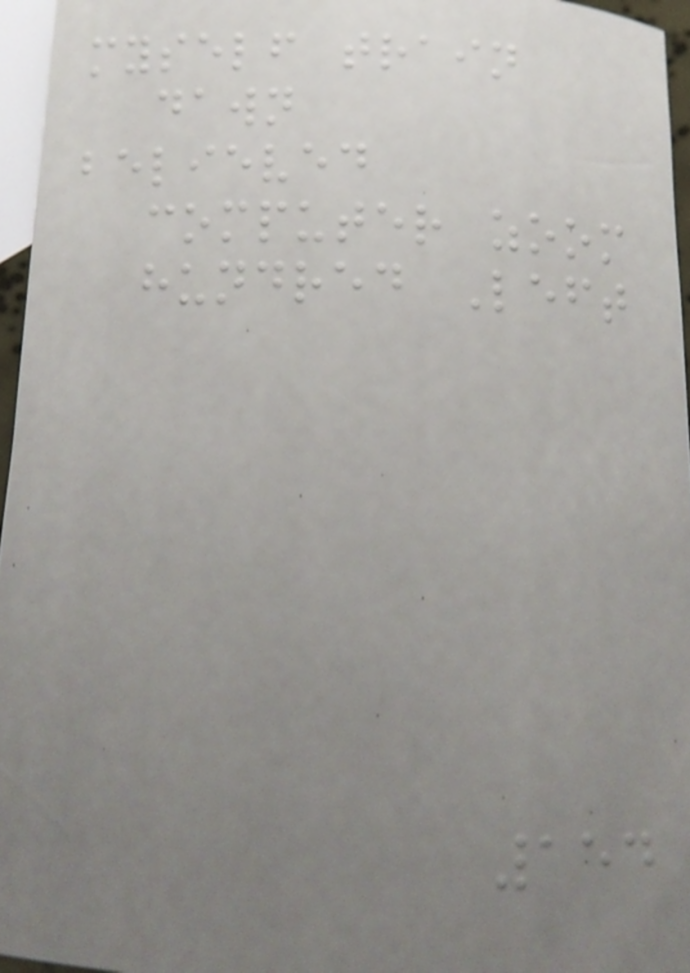myself train
dawn
believed
computer zoom
hundred Left
154
